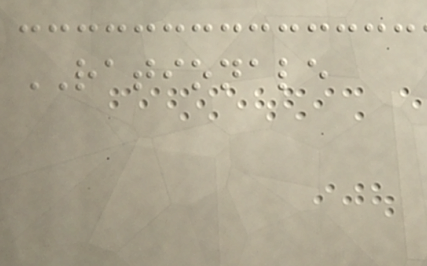RATIONALE
